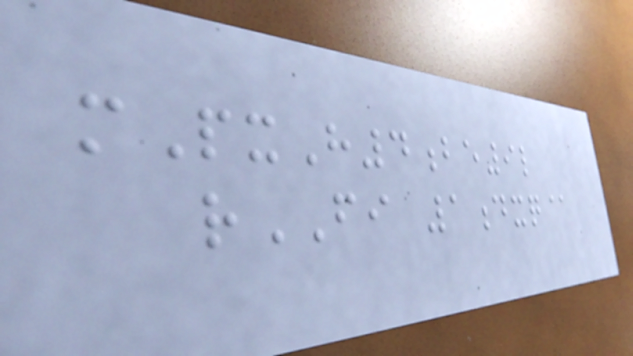mPxH4be9l
rFI 1dxq@
